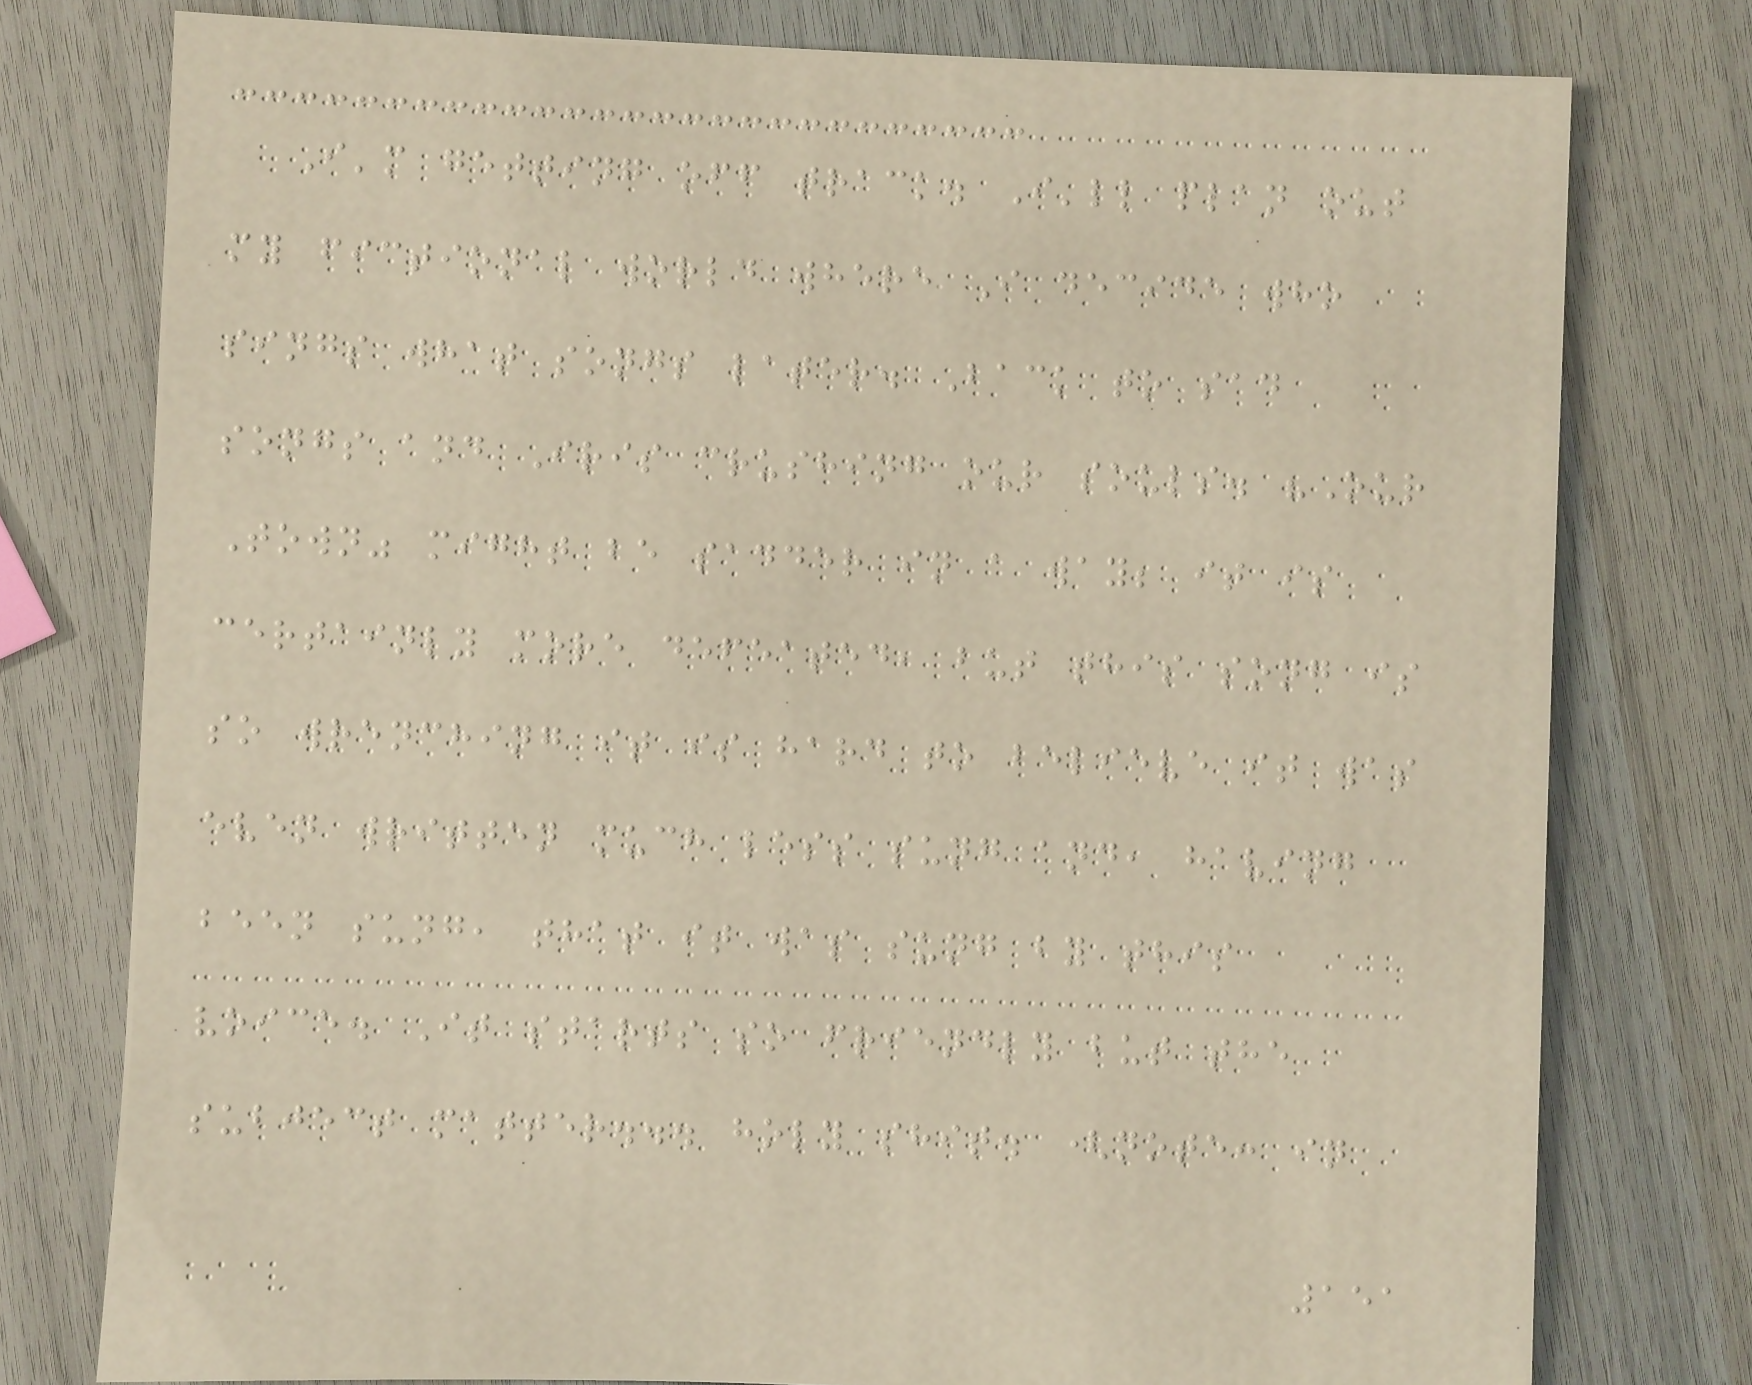I'm getting off track. I'll plan out
my fictional world where I decide who
sings what songs later. Back to sad
songs and Iris crushing our souls. "Our
Town" might be sadder in a way; it is
certainly more defeated, but this song is
so wrenching it is hard to believe it was
even written much less sung and, having
been sung, that it was sung by this
voice. It starts so friendly but the
subject matter... holy shit. (note: in
151
